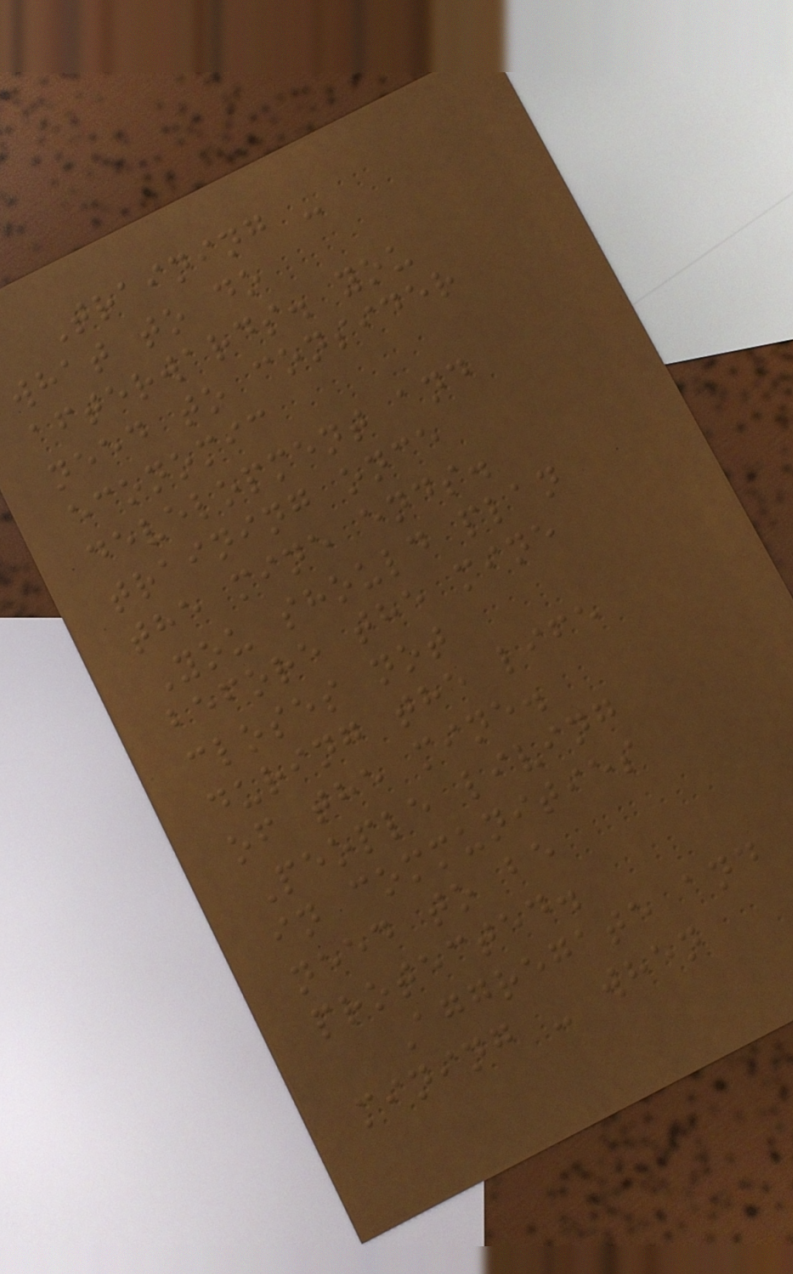Training -
what to do
afterwards. you
need to consider
economic
development and
training once
the mine ends.
You should plan
before the mine
closes not
during the life
of the mine.
People living
in communities
need to be
protected.
Aggregate and
mining - when
